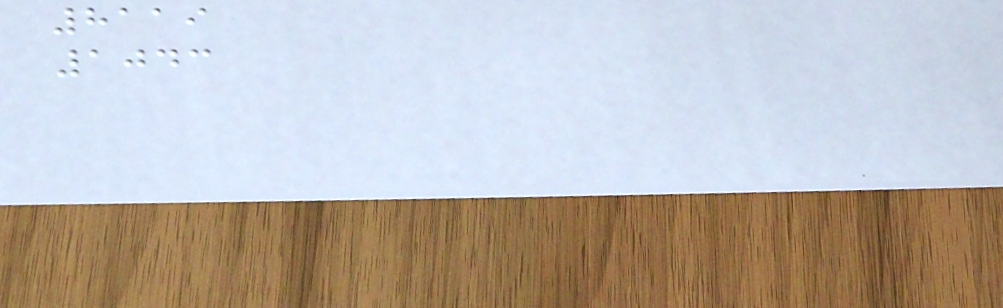8119
1043
